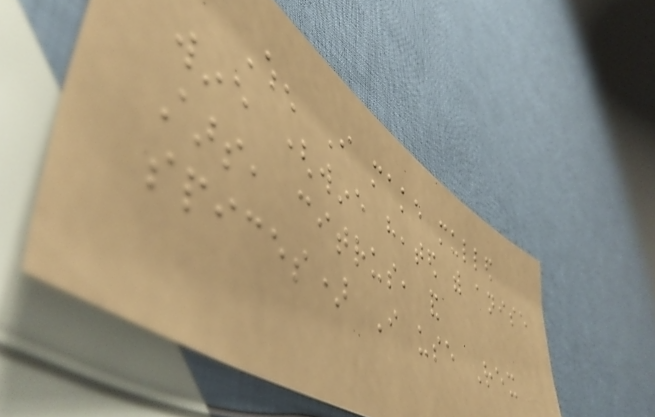When I make mulled
wine (wine heated with anise
stars, citrus, and
spices) I use Rex
